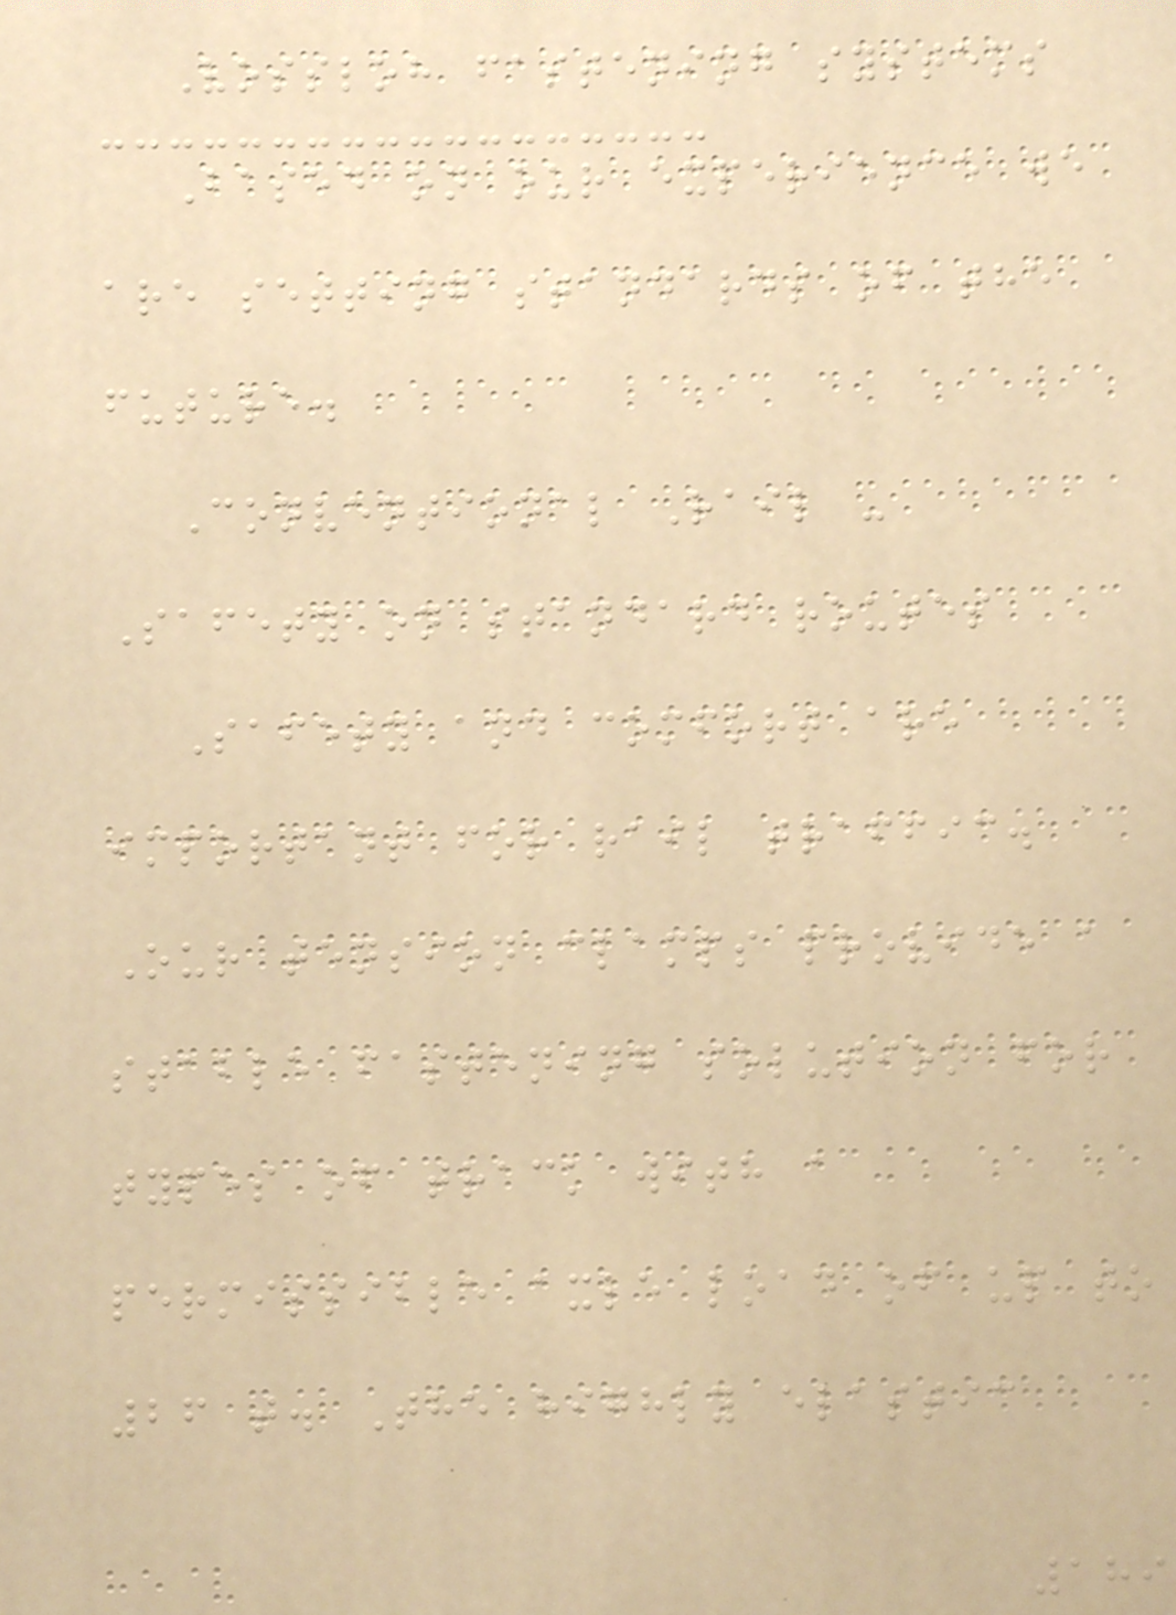Vossloh fastening systems
Based on our experience we
are setting standards of the
future.
Conventional Rail -
Safety on standard routes
Safety and comfort are
important for rail traffic.
Our tension clamps provide a
stable fastening solution for
types of track with a
permissible axle load of up to
26 t. The highly elastic
189
